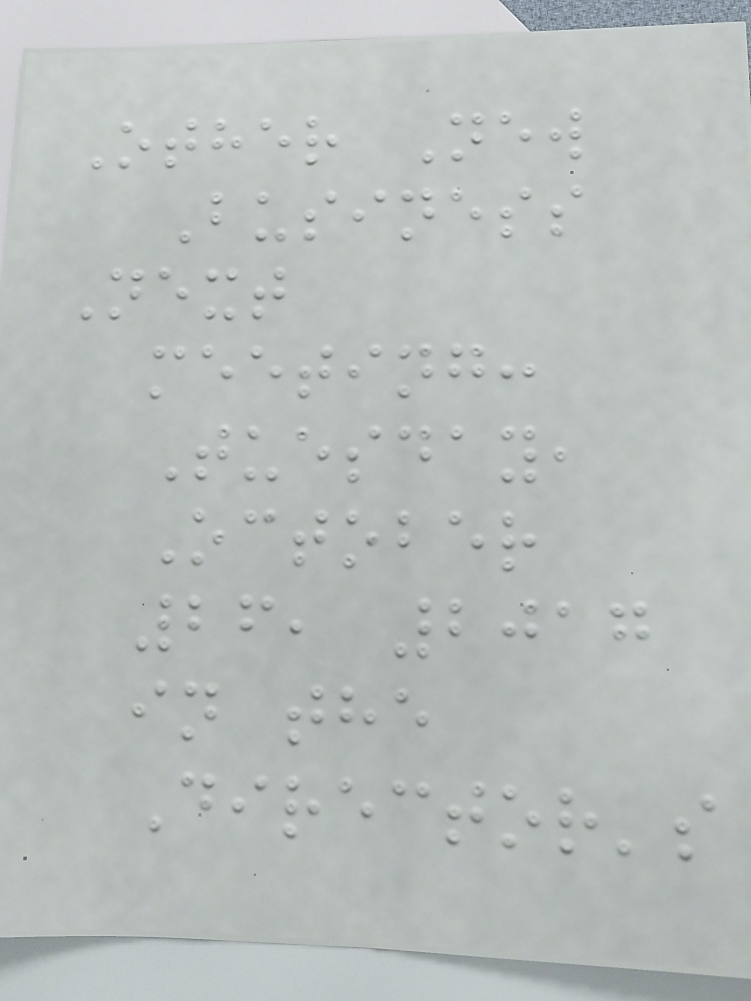Other New
Business
Next
meeting:
Tuesday,
October
26, 2017
in the
Director's
